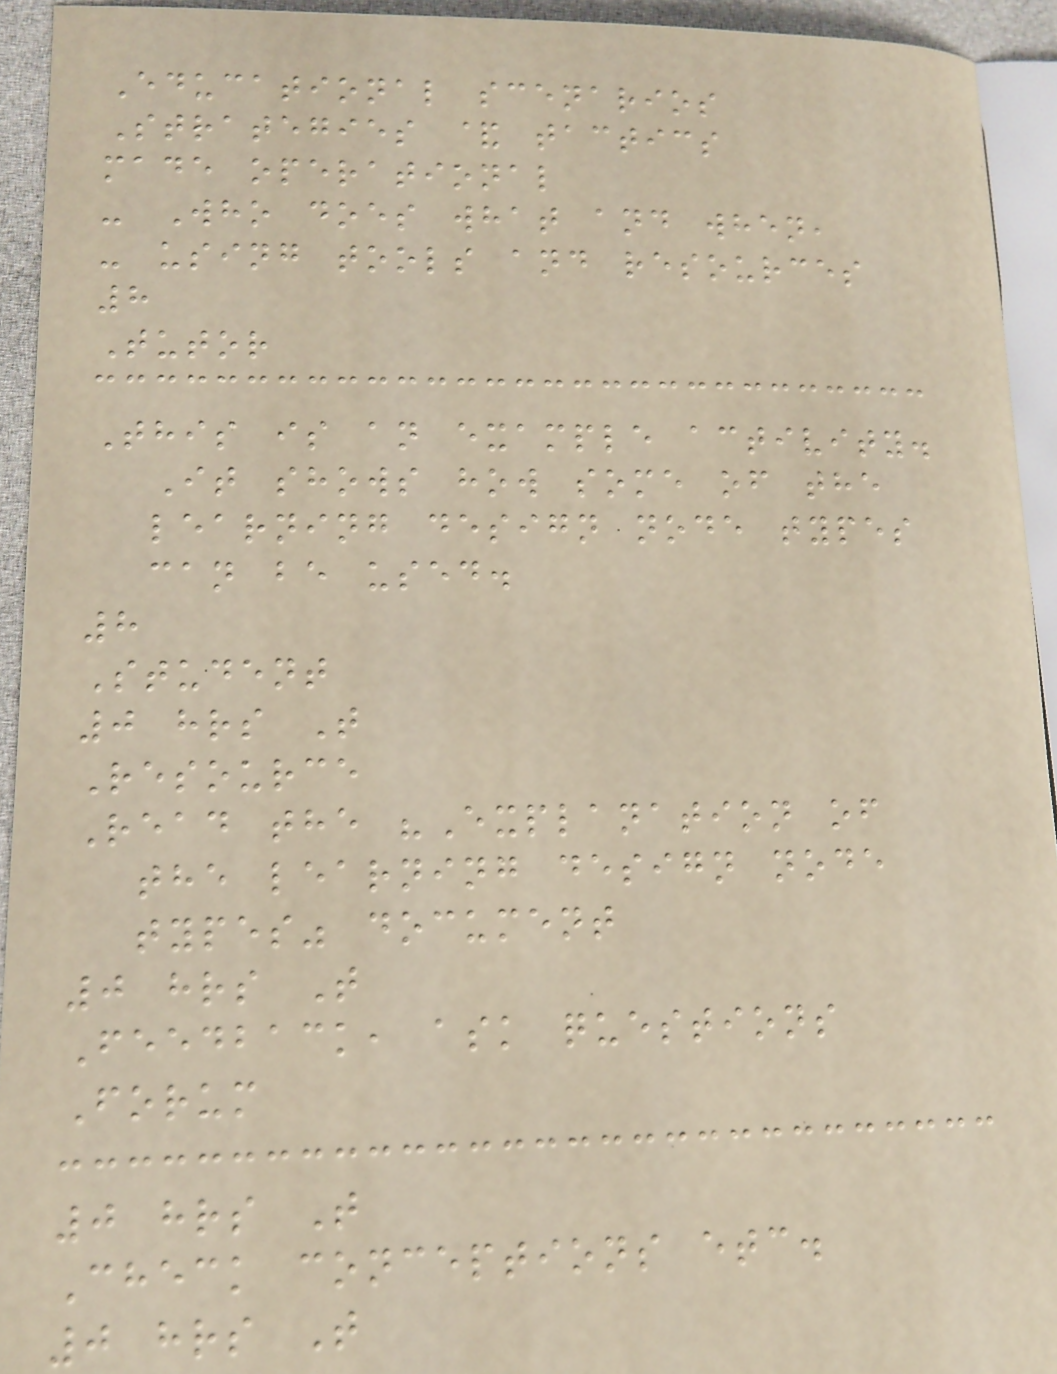Educational scenarios
Strategies & tactics
made operational
- Who does what and when,
- using tools and resources
8
Tutor
This is an example activity.
It shows how some of the
learning design node types
can be used.
8
Student
0 hrs T
Resource
Read the "Explanation of
the learning design node
types" document
0 hrs T
Feedback, ask questions
Forum
0 hrs T
Check conceptions etc.
0 hrs T
